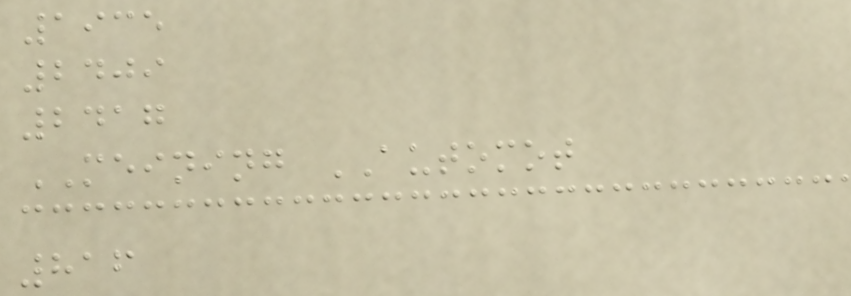1935
2409
2417
MEINING AUTOMOT
816
